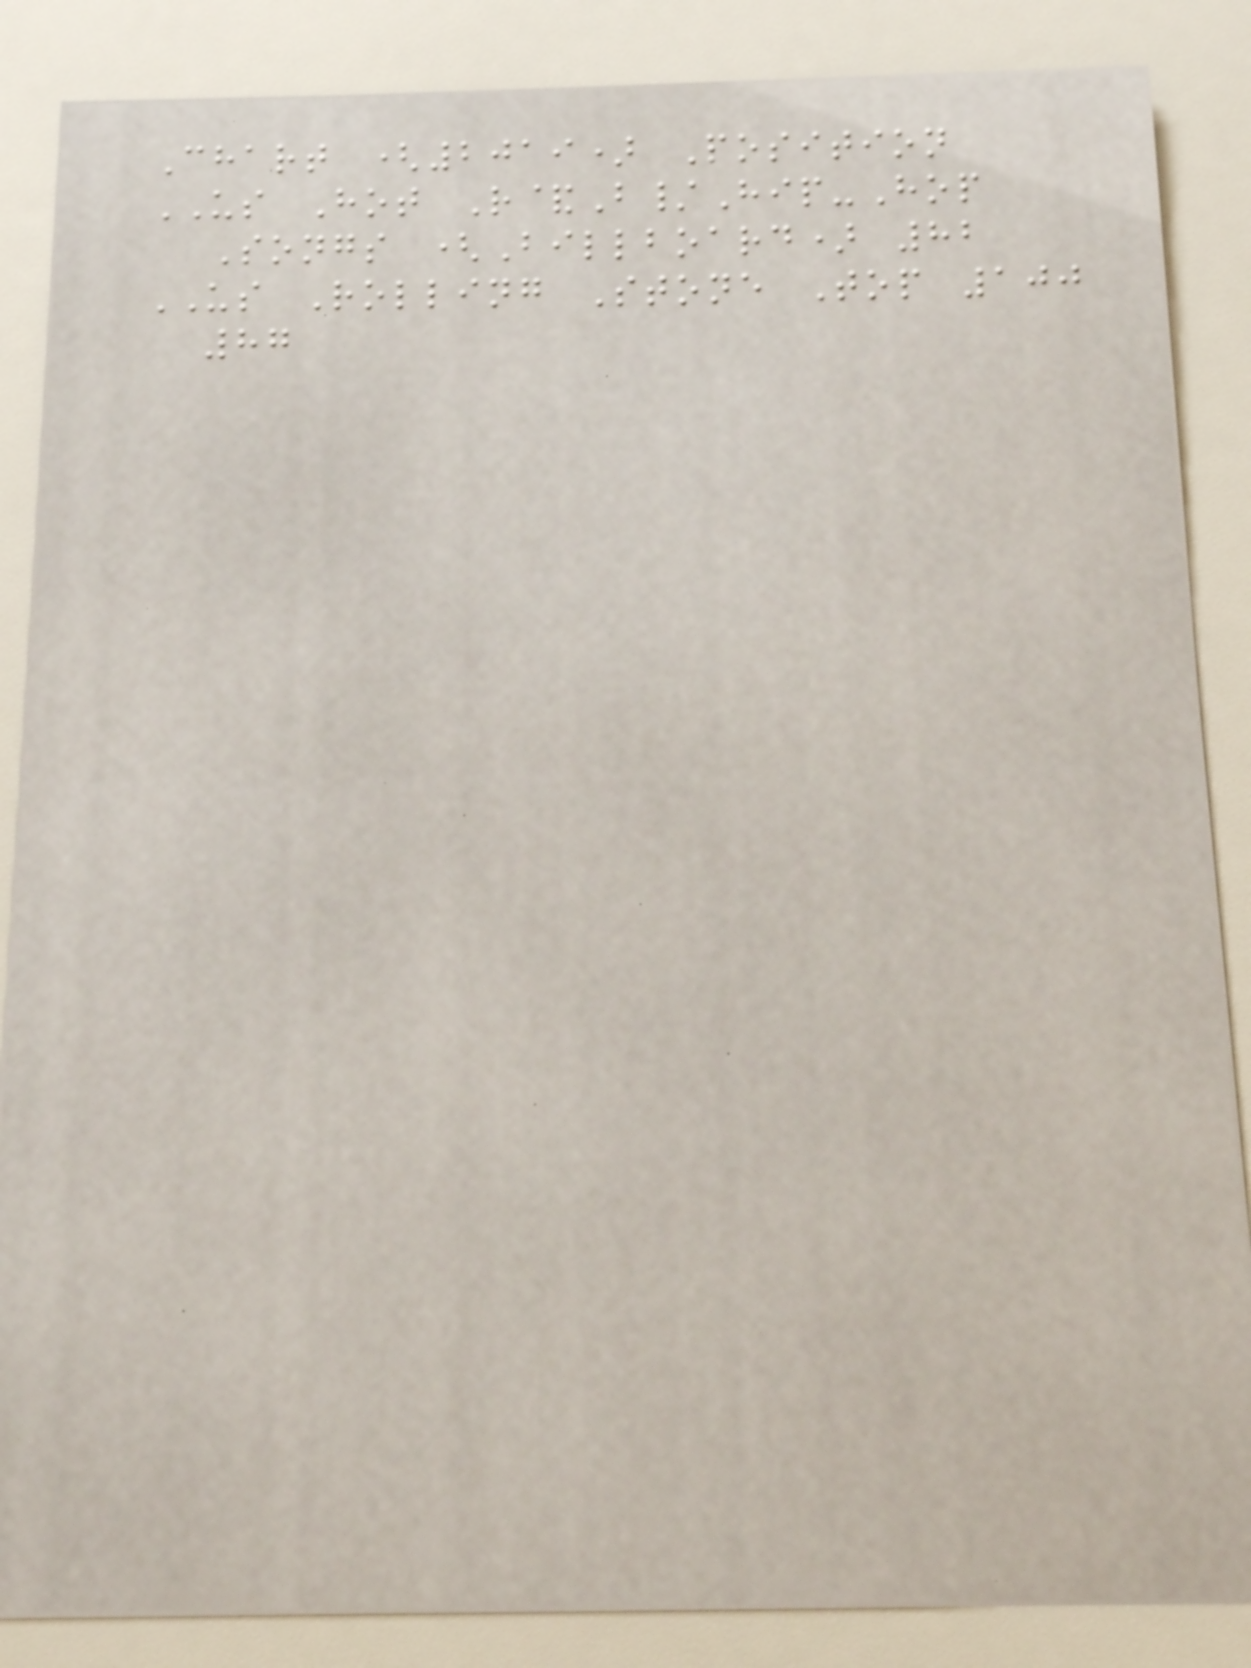Chart (2019) Position
US Hot R&B/Hip-Hop
Songs (Billboard) 82
US Rolling Stone Top 100
87
